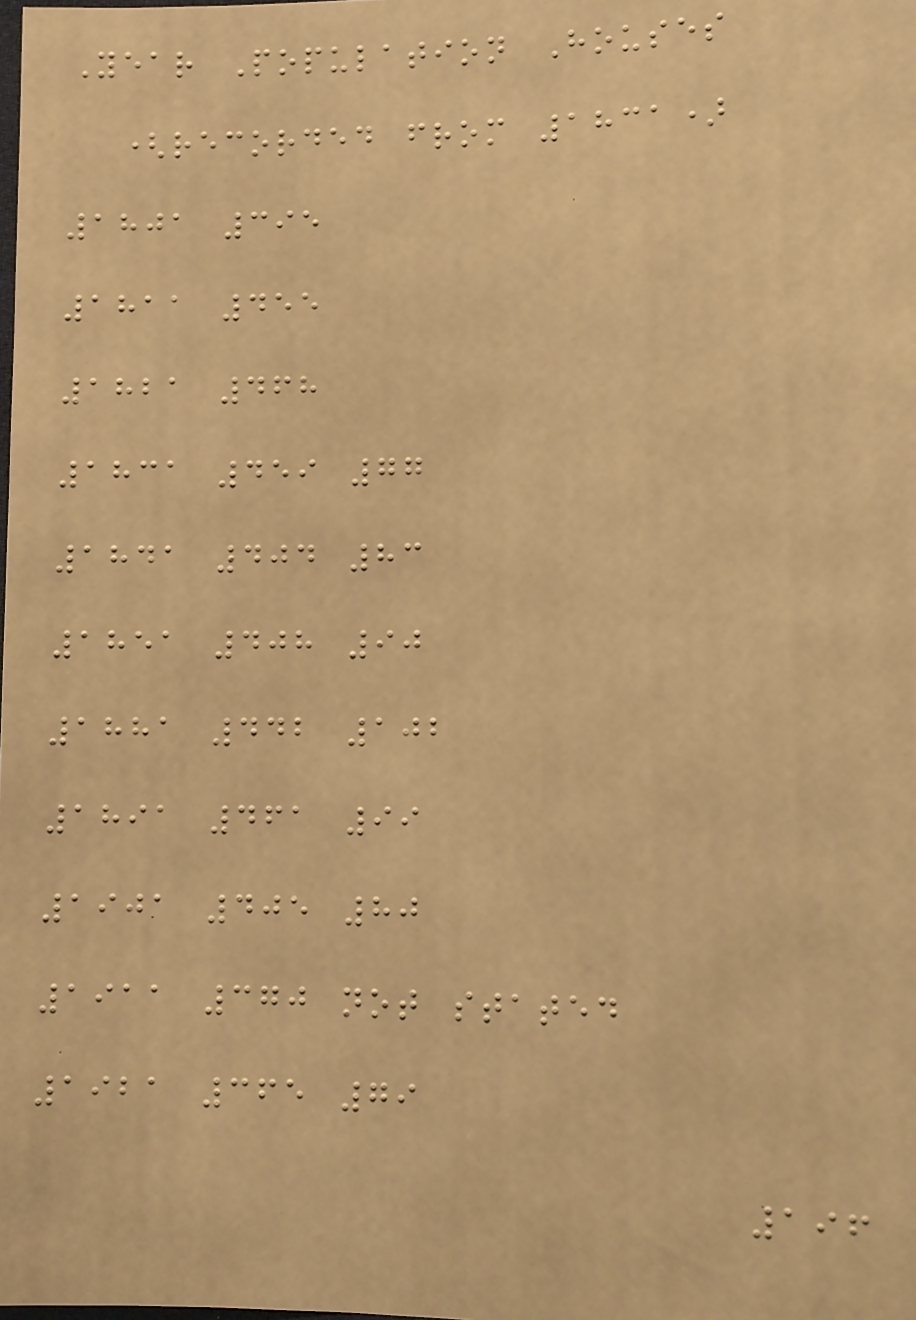Year Population Houses
(recorded from 1831)
1801 395
1811 455
1821 468
1831 459 77
1841 404 83
1851 408 90
1881 442 102
1891 461 99
1901 405 80
1911 370 not stated
1921 365 79
196
